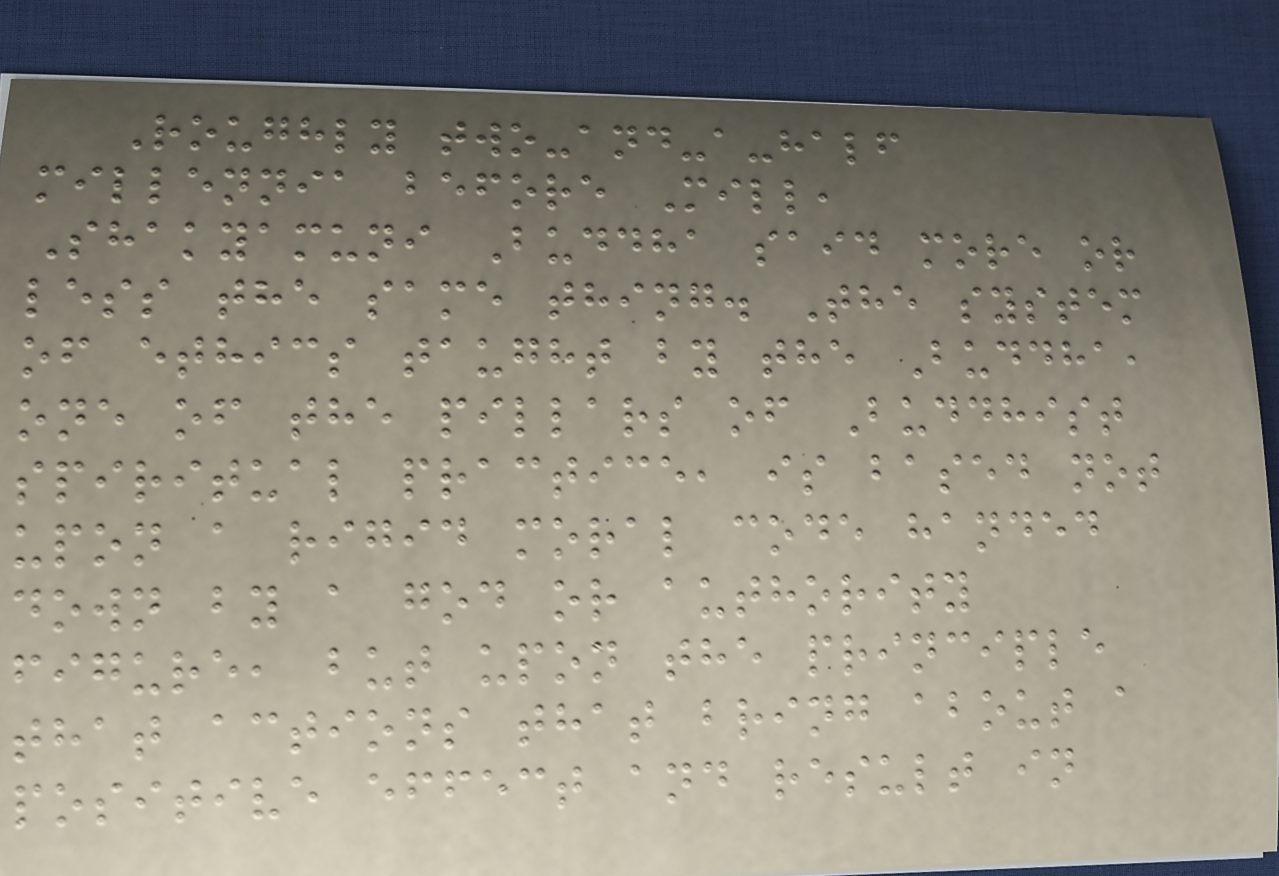Roughly two-and-a-half
millennia before Mill,
Shakyamuni Buddha said more or
less the same thing. The system
of ethics taught by the Buddha,
one of the pillars of Buddhist
spiritual practice, is based not
upon a rigid moral code handed
down by a god or authority
figure, but upon the principle
that actions that bring about a
positive effect and result in
